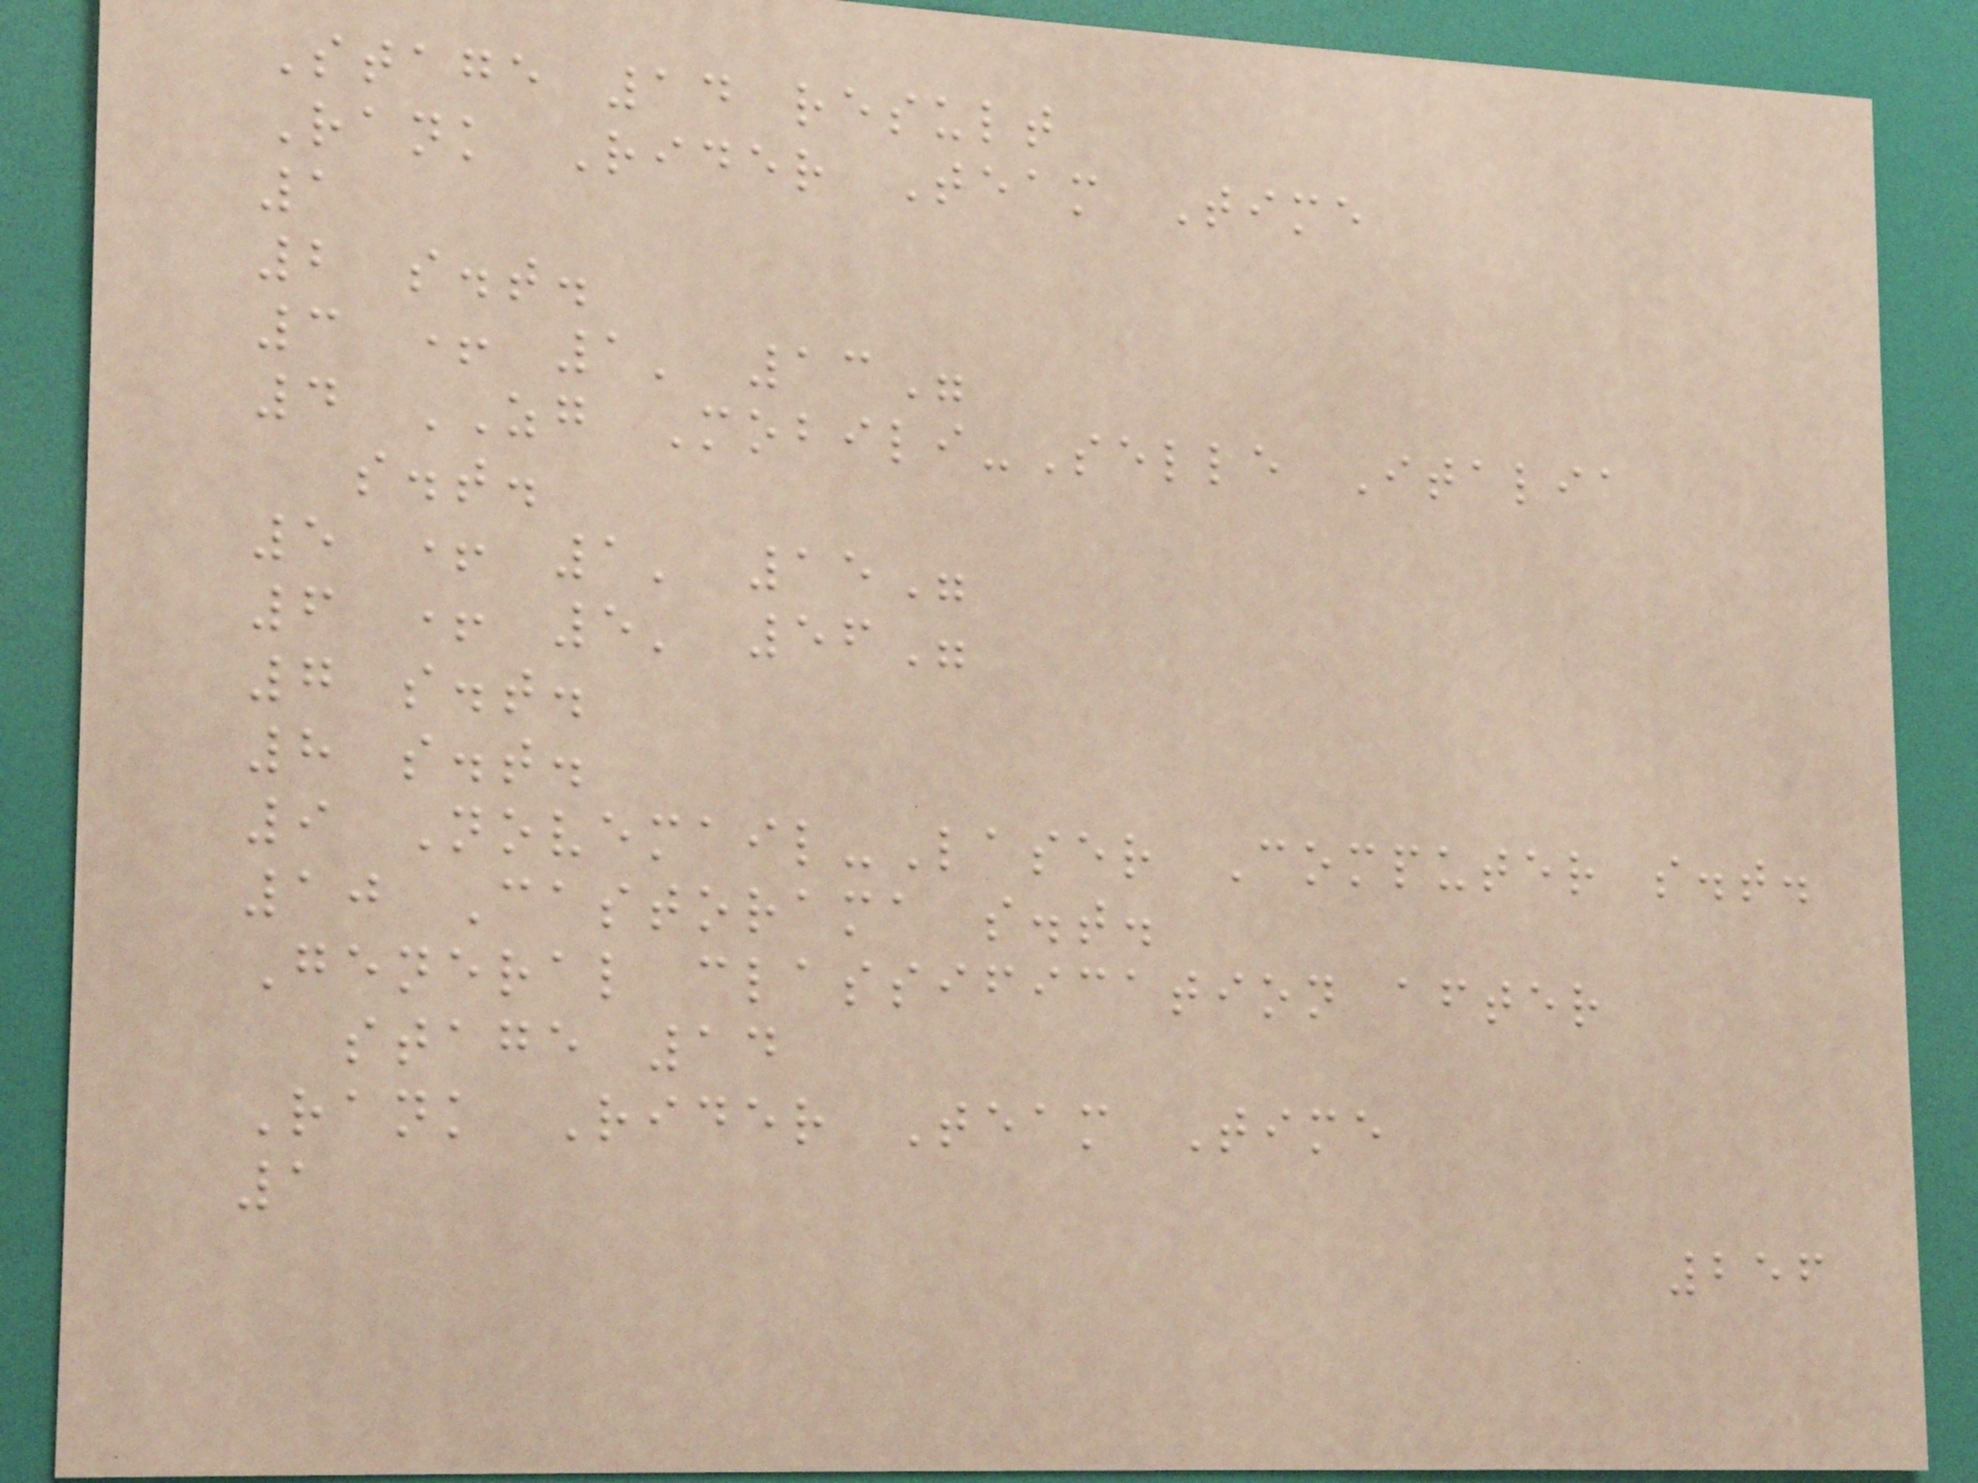Stage 14 result
Rank Rider Team Time
1
2 s.t.
3 + 1' 13"
4 ZG Mobili-Selle Italia
s.t.
5 + 1' 15"
6 + 5' 56"
7 s.t.
8 s.t.
9 Novemail-Laser Computer s.t.
10 Castorama s.t.
General classification after
stage 14
Rank Rider Team Time
1
256
